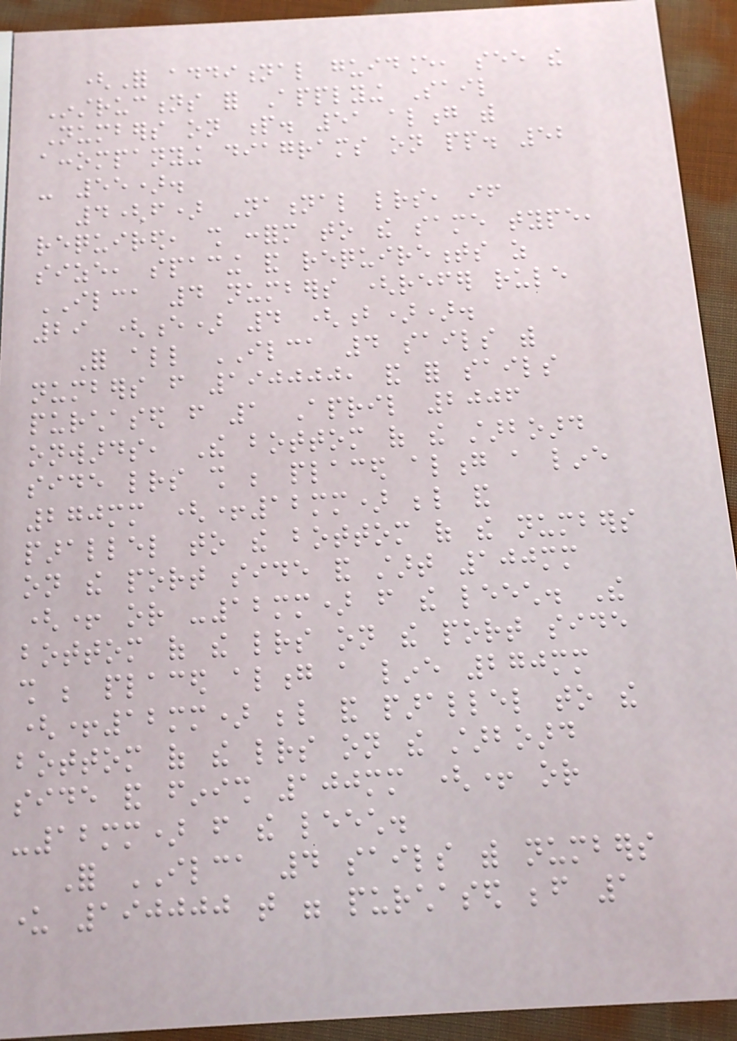(For additional guidance, see the
Instructions for Applying Sail
Numbers on p. 51 along with
accompanying diagrams on pp. 52
- 55).
4(f) National letters, if
required, shall conform to the same type,
size, spacing and requirements as
ILCA 4 numbers (refer rule
29 (e) 4 (b)).
For all ILCA 4 sails with
numbers from 190000, and for sails
purchased from 1 April 2006
onwards, The bottom of the starboard
side letters shall be placed along a line
270mm (+12mm) below and
parallel to the bottom of the numbers
on the port side and start 100mm
(+ or -12mm) from the leech. The
bottom of the letters on the port side
shall be placed along a line 270mm
(+12mm) below and parallel to the
bottom of the letters on the starboard
side and finish 100mm (+ or
-12mm) from the leech.
For ILCA 4 sails with numbers
under 190000 that were purchased before 1
